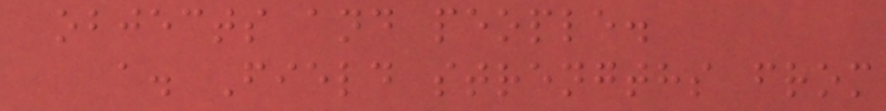objects and people.
a. Field strengths from
